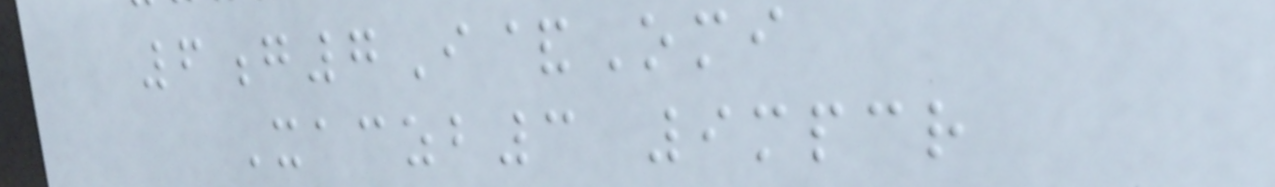6g7I&Omi
Xaczb3 9mpcr
